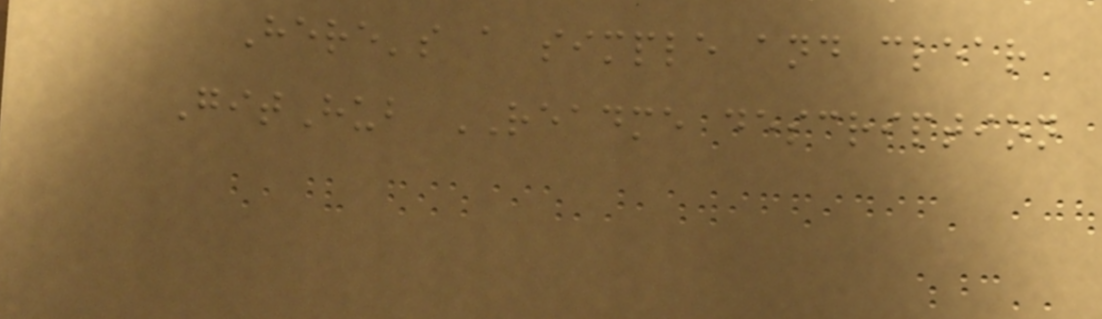Here's a simple and clear
GitHub README description
